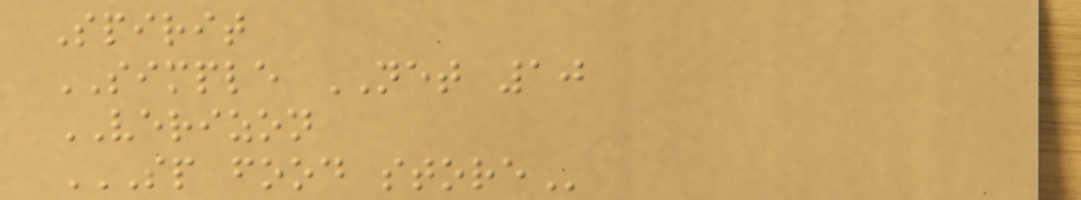Spirit
SIMPLE NET 10
VERIZON
SP FOOD STORE
